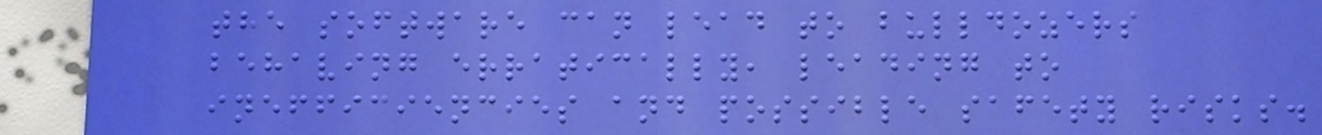the software can lead to bulldozers
behaving erratically, leading to
inefficiencies and possible safety risks.
